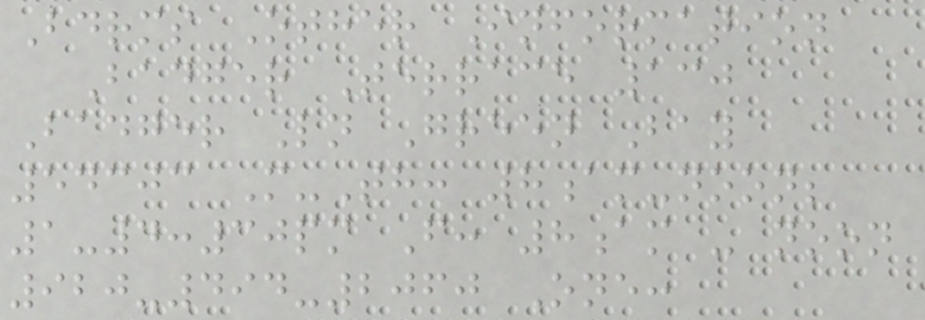Bdrms Other Information
Badger Terrace 130
Badger Ln Green Bay
54303 M-Th: 8am-noon;
1-4:30pm F: 8am - noon
920-494-2060 One:
